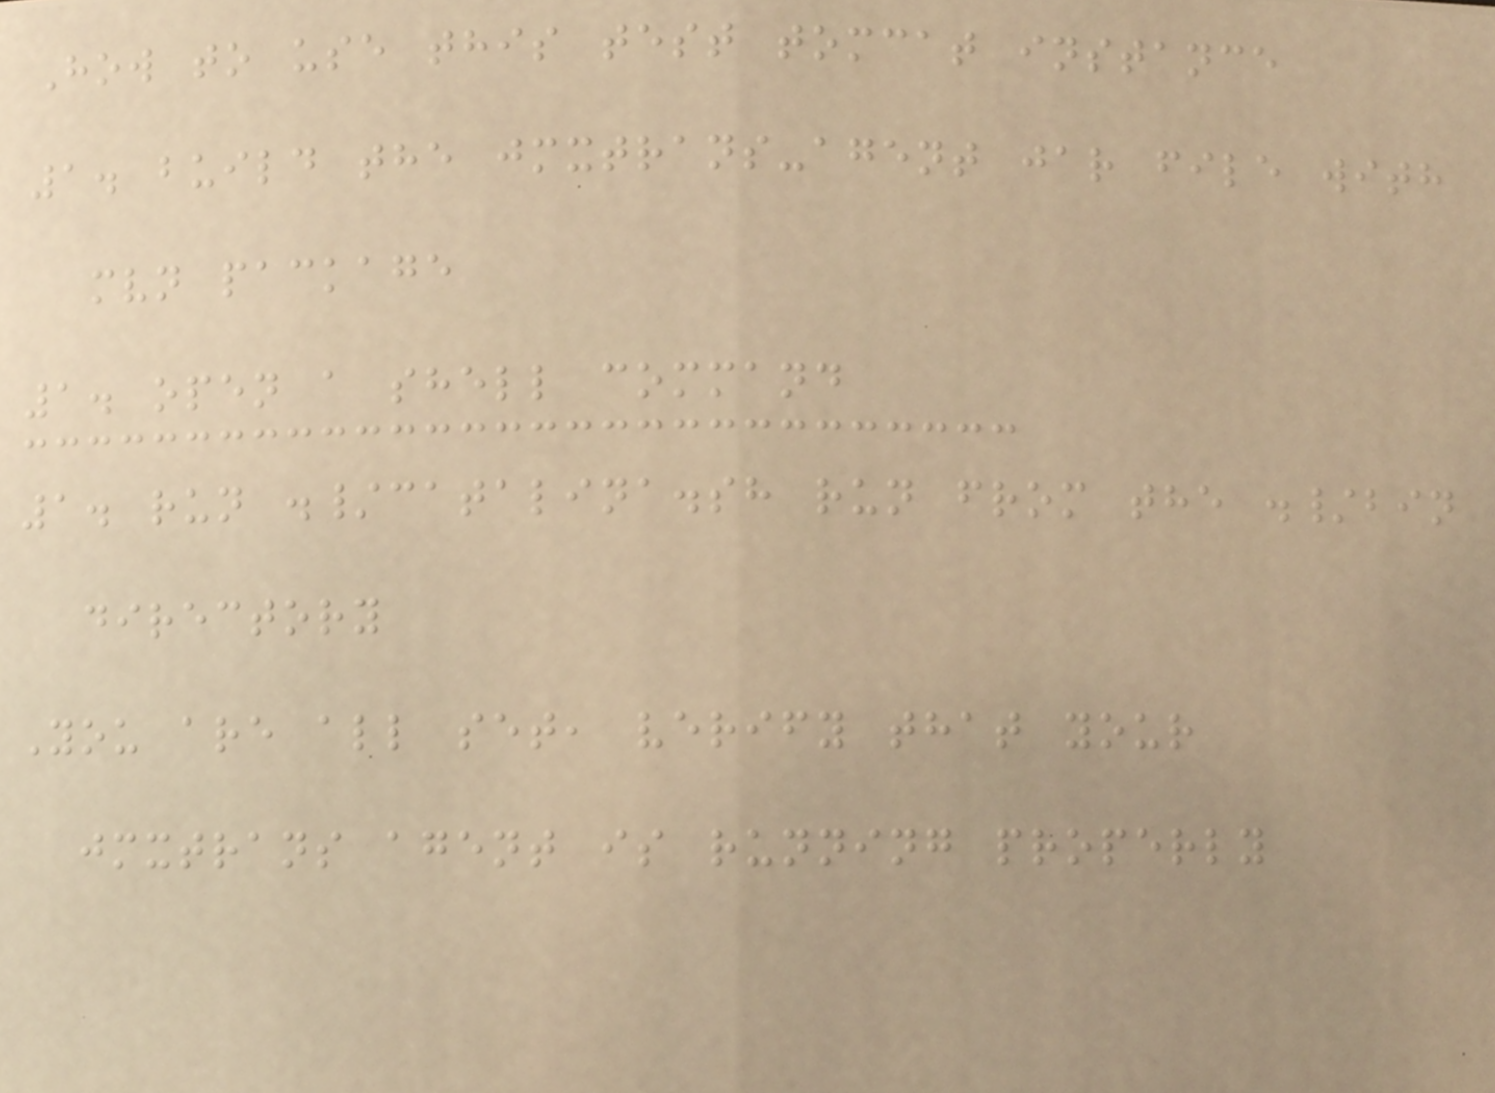How to use this test tomcat instance
1. build the jmxtrans-agent jar file with
mvn package
1. open a shell command
1. run ./catalina.sh run from the ./bin
directory
You are all set, verify that your
jmxtrans agent is running properly
